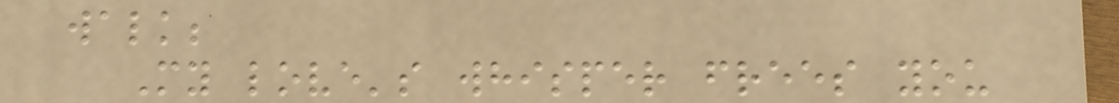walk;
My love's whisper frees you
